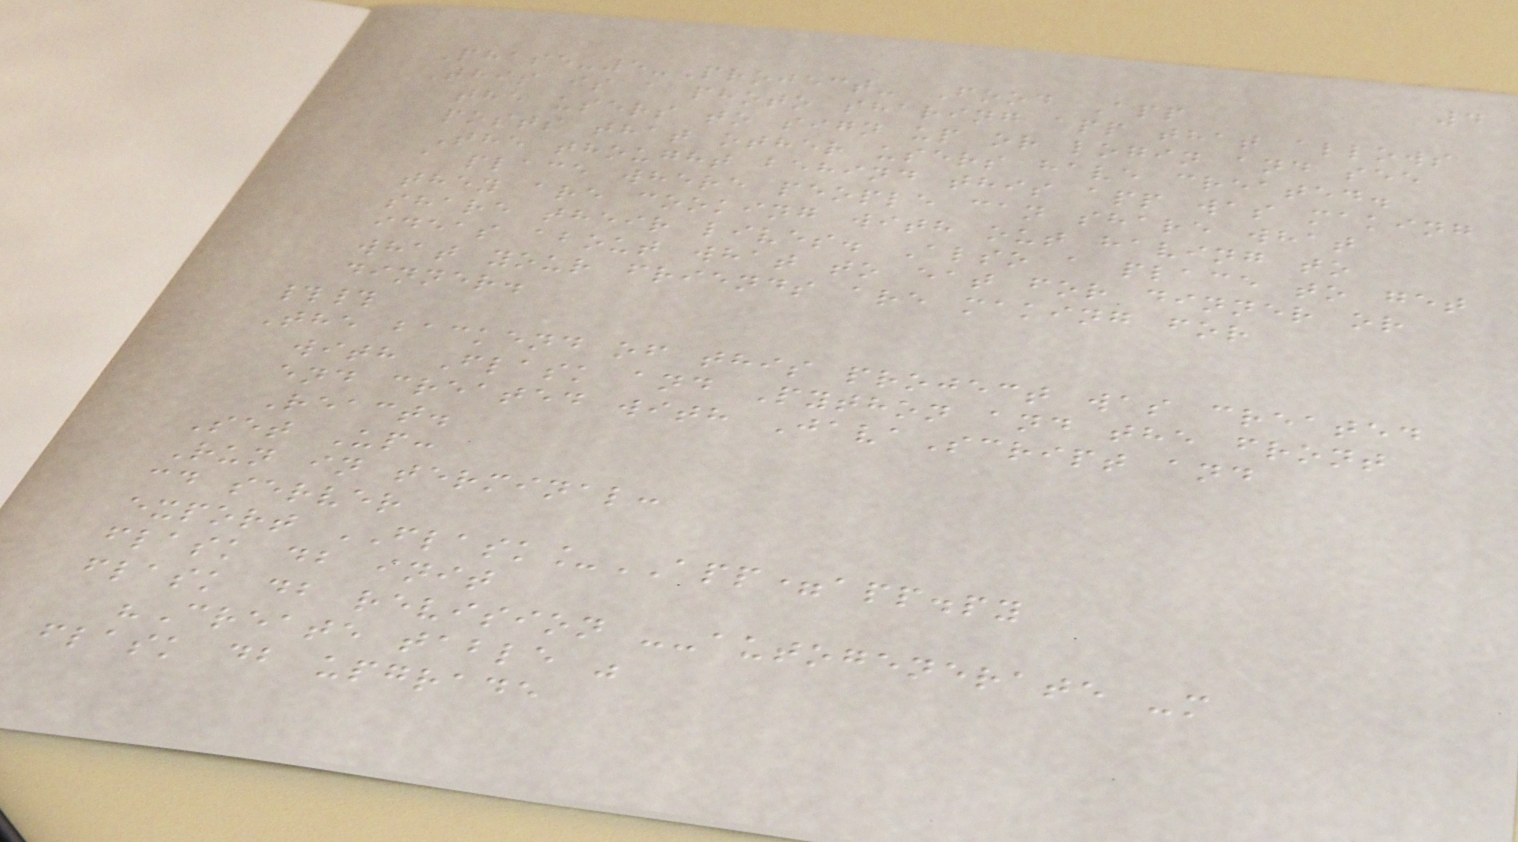4
Phase-5-Project- Food App
This is a photo sharing app that allows
the users to sign up or login and see
posts that other users have created.
The thought behind this app was making
a place where people can share what
they are cooking with out having to
share their lives. Also a place to get
ideas about what to eat for dinner or
what your friends are making for
dinner.
##
The backend of this project was created
with Flask and Python and the front
end created with JavaScript and
React.
Set Up:
Run in terminal:
cd server
export FLASK_APP=app.py
flask db init
flask db revision --autogenerate -m
"Create table "
flask db upgrade
